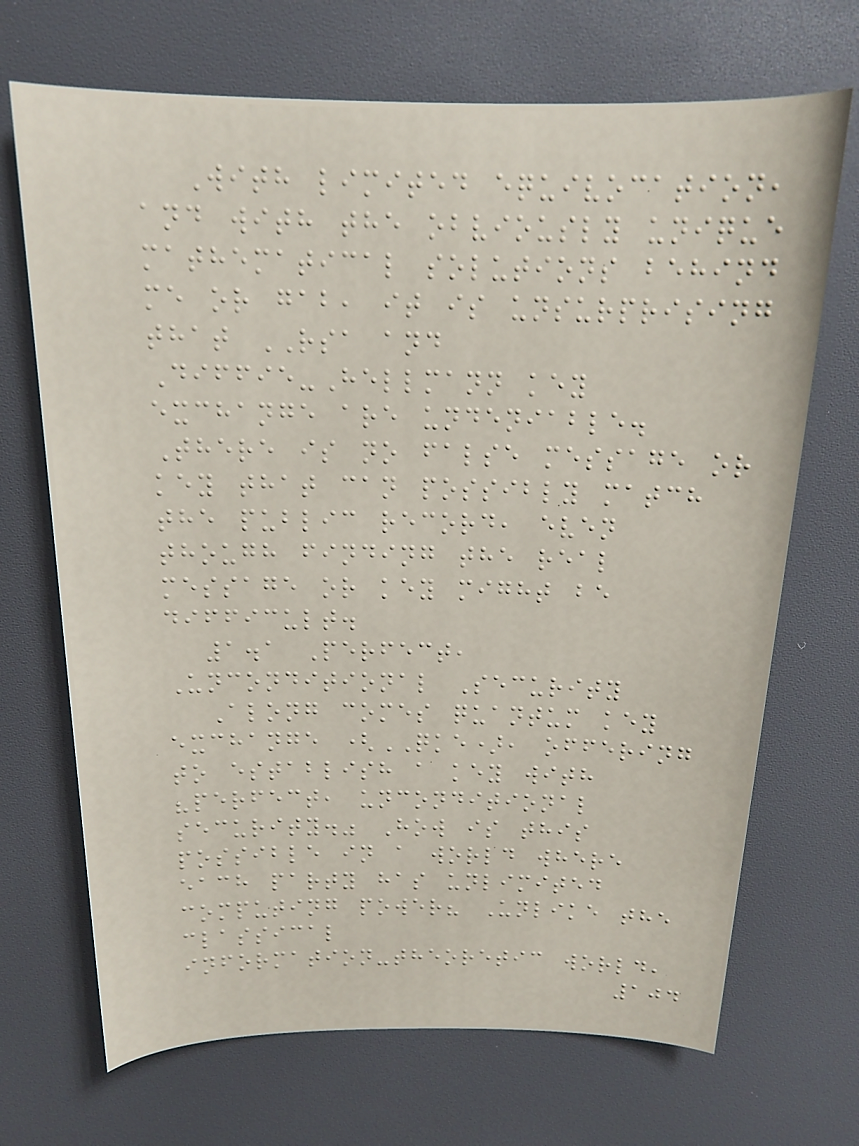With limited equivocation,
and with the obviously unique
mathematical solutions behind
me or gab, it is unsurprising
that RSA and
Diffie-Hellmann key
exchange are undeniable.
There is no false message or
key that can possibly match
the public record, even
though finding the real
message or key might be
difficult.
1.1 Perfect,
Unconditional Security
Along comes quantum key
exchange (QKE), offering
to establish a key with
"perfect, unconditional
security." How is this
possible in a world where
each party has unlimited
computing power? Unlike the
classical
information-theoretic world,
104
